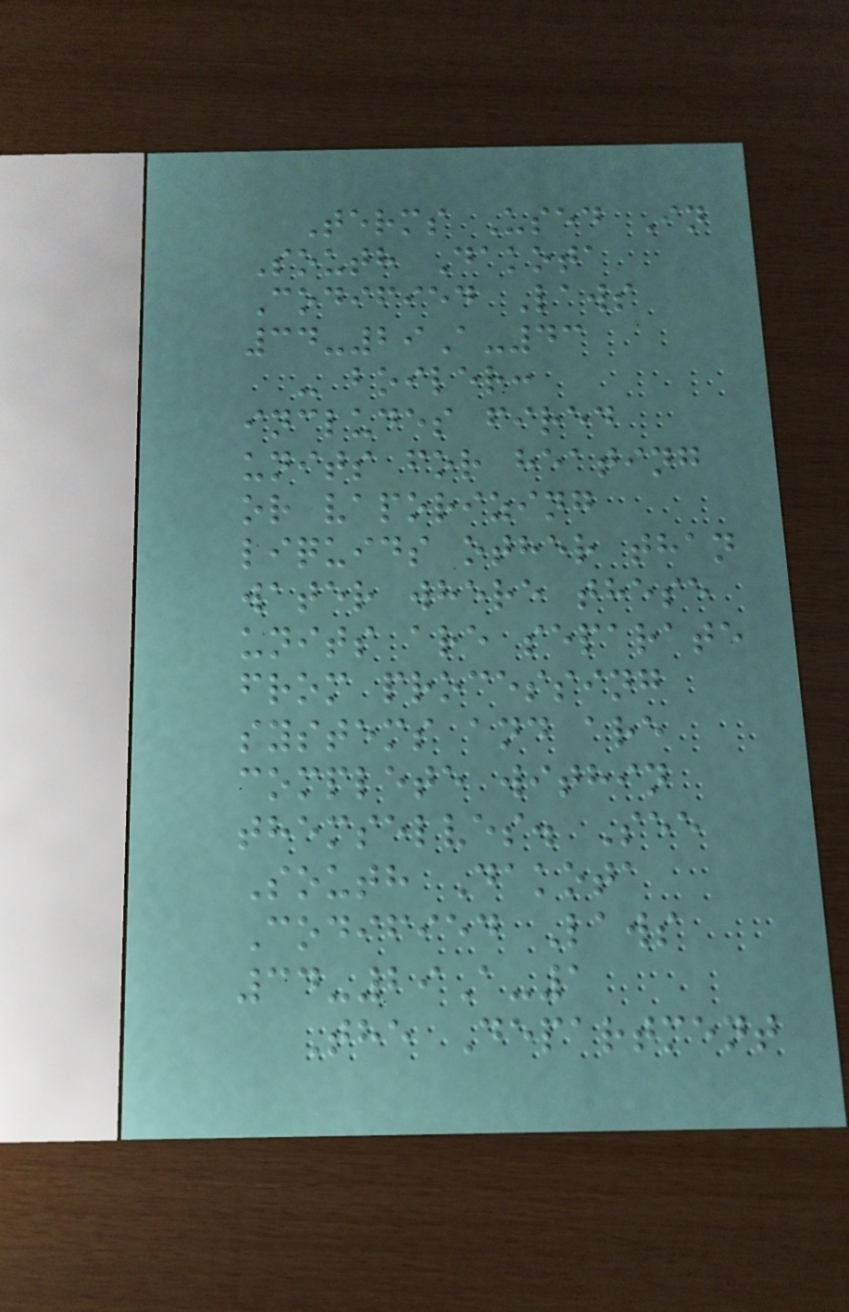Terms Used In
South Dakota
Codified Laws
34-29A-43
- boiler:
includes fired
units for heating
or vaporizing
liquids other than
water where these
units are separate
from processing
systems and are
complete within
themselves. See
South Dakota
Codified Laws
34-29A-1
The Department
